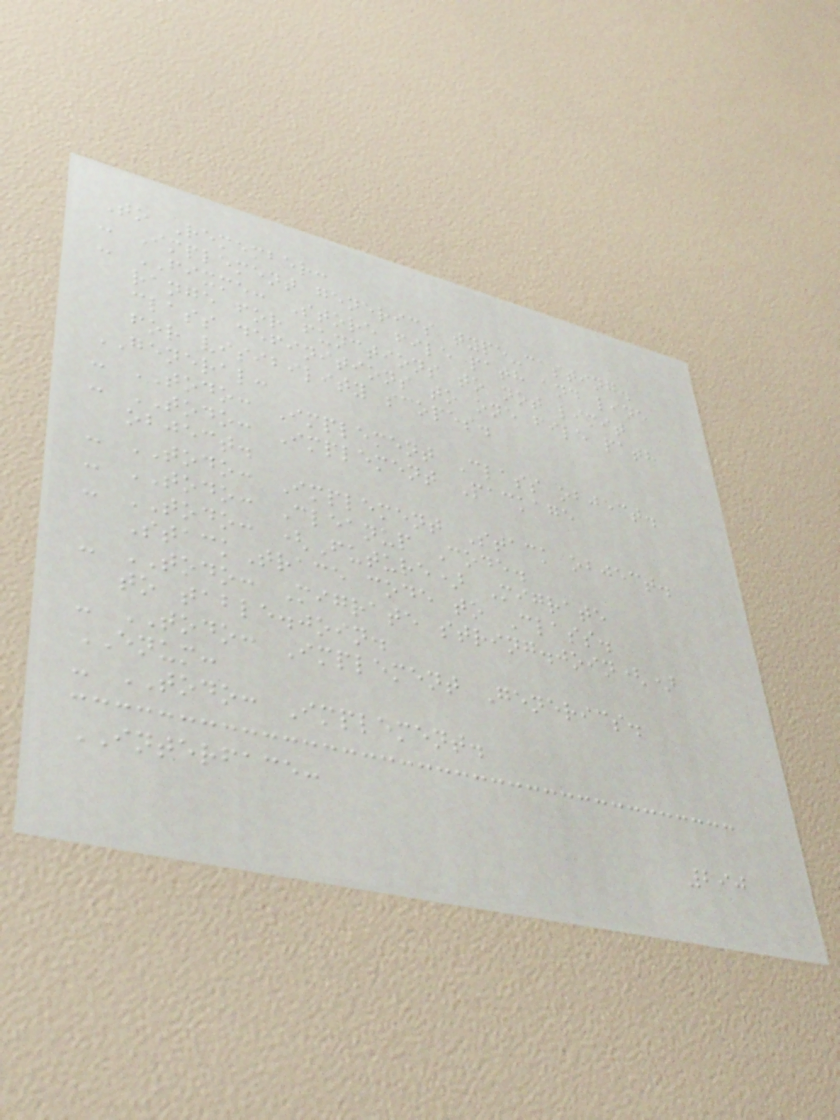To Remember:
- Implement generics type-casting.
- FIXME: Store file path and line
range for functions to not limit
class definitions to one file path
for visibility scopes.
GENERAL:
- TODO: Implement Class object.
- TODO: Implement Package
object.
- TODO: Implement Stack object.
- TODO: Cleanup Code.
- TODO: (Future) Migrate
StackTrace code to Class.
- TODO: Migrate string.join()
to table.join.
- TODO: Implement Generics.
ENUM:
- TODO: Implement.
INTERFACE:
290
